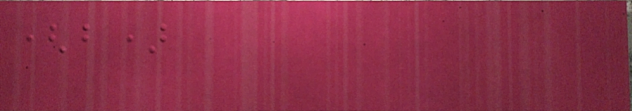(b)
